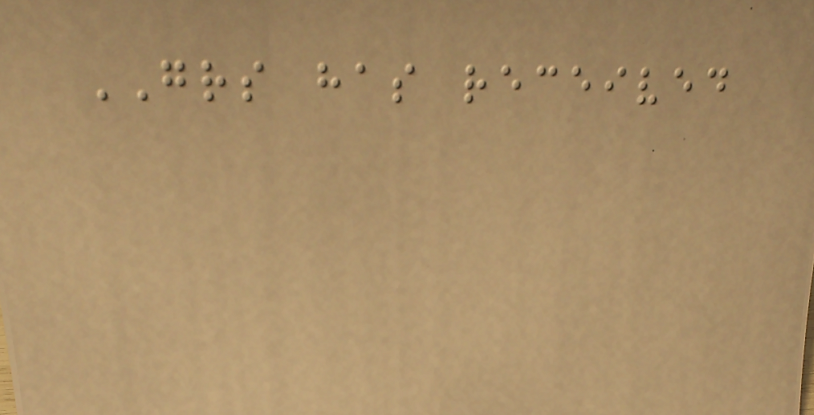GRS has received
